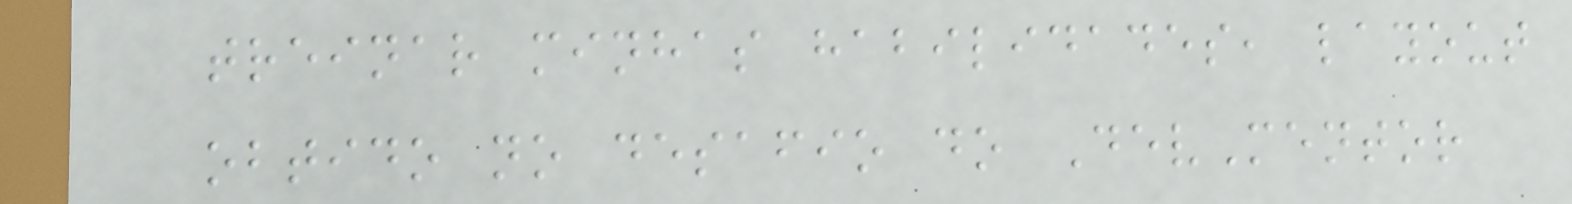treinar minhas habilidades, layout
obtido no desafio do DevMentor
